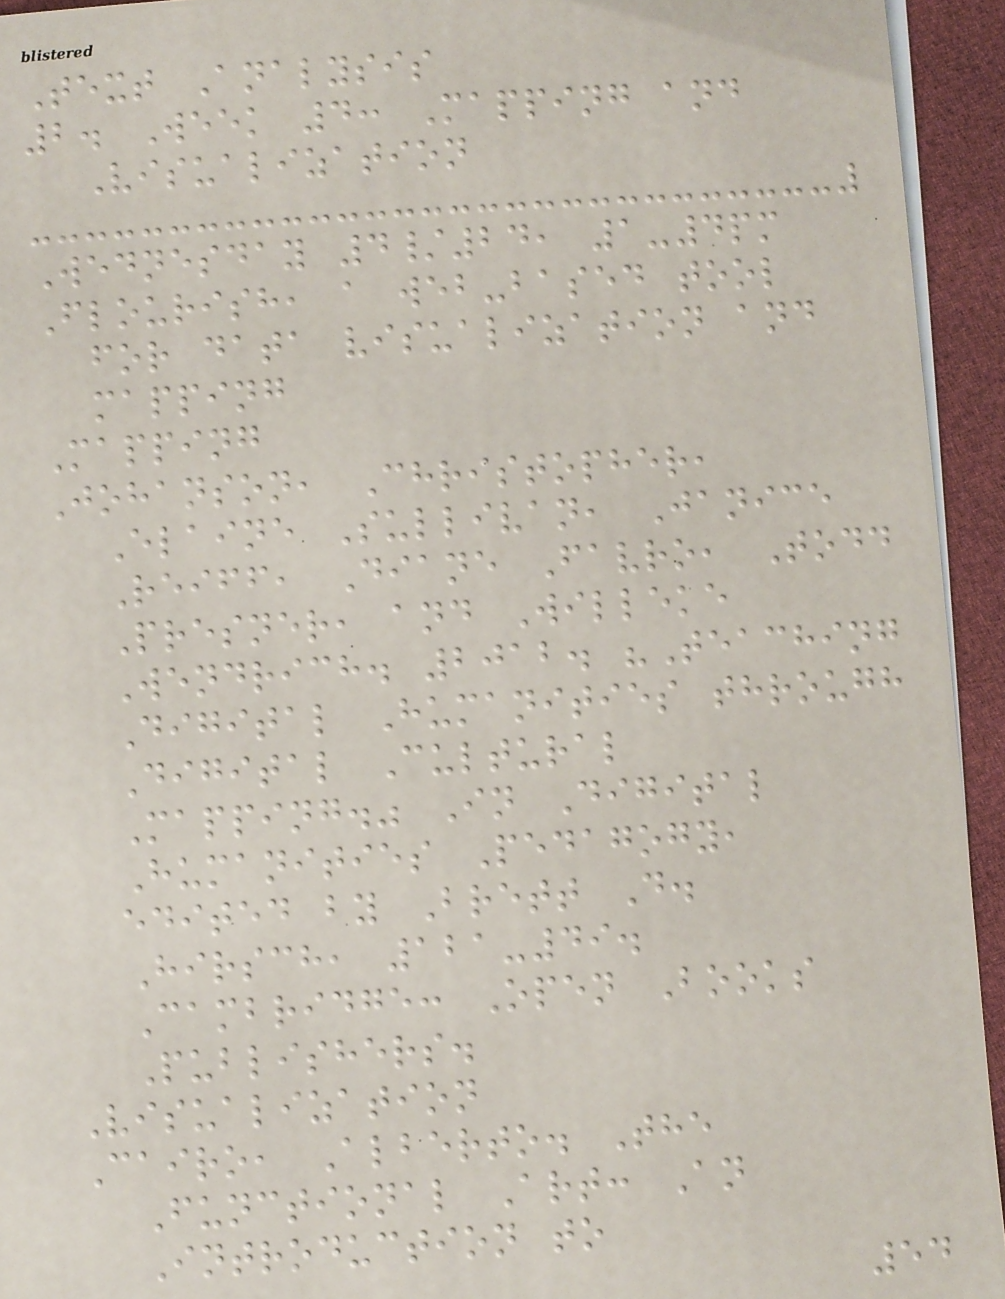Text Analysis
2. Week 4: Mapping and
Visualization
Wednesday 4/24, 1-4pm
Flourish, a web-based tool
for data visualization and
mapping
Mapping
Johanson, Christopher,
Elaine Sullivan, Janice
Reiff, Diane Favro, Todd
Presner, and Willeke
Wendrich. 2012. "Teaching
Digital Humanities through
Digital Cultural
Mapping." In Digital
Humanities Pedagogy,
edited by Brett D.
Hirsch, 121-49.
Cambridge: Open Books
Publishers.
Visualization
Cairo, Alberto. The
Functional Art: An
Introduction to
54
